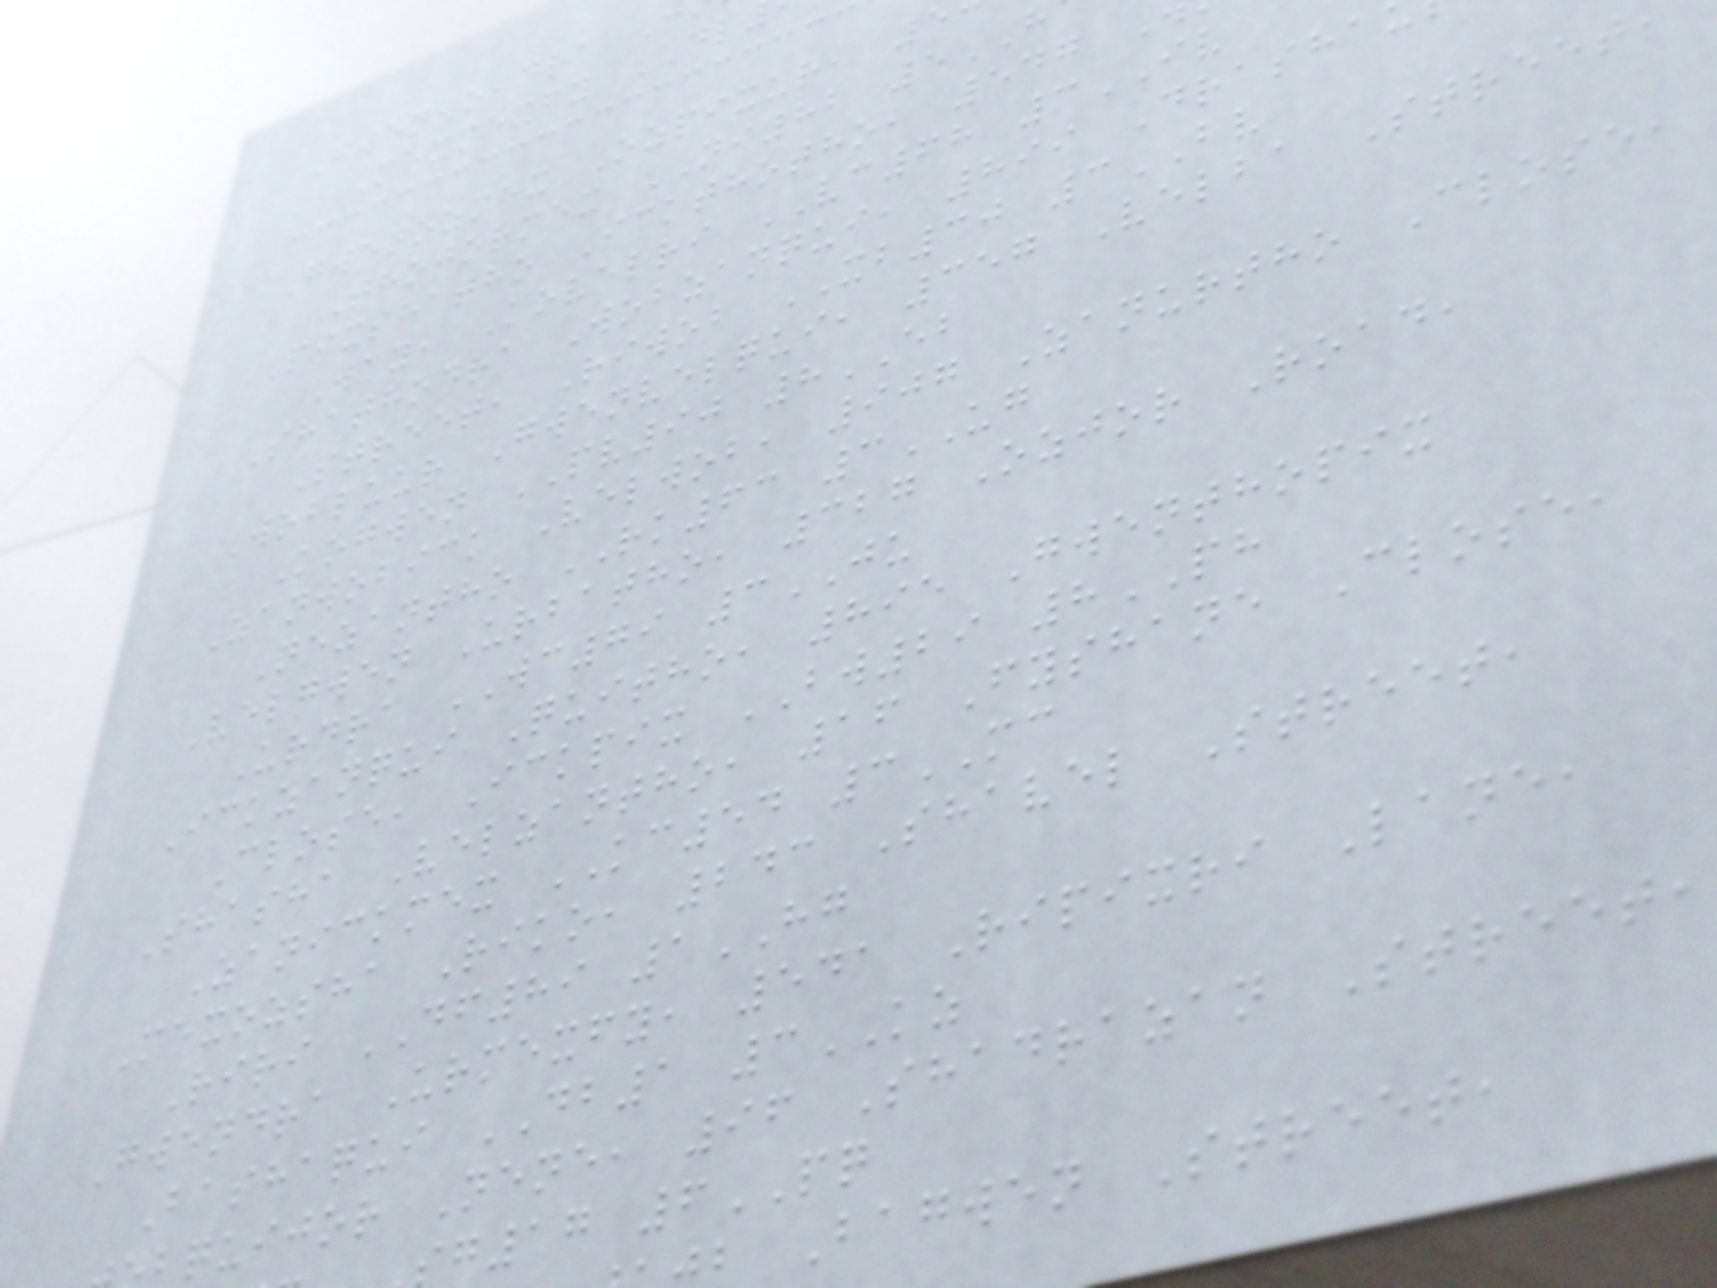Gwenwobdra
Mexmexfy DL
Gwenozmex Ozpixur, 5
Thojormex NI82 5
Pixshatho Ickthotho, 547
Way, Kovelri VC68 3IV
Shathodra Wobzanqui, 899 Drasha
Street, Riwob XB30 3BV
Wobluur Gwenvelqui, 357 Velba Street
Kogwen PV90 8EB
Zanwobick Velwob, 907 Zanurtho Close,
Nezantho RK63 3UG
Velgwen Urbatho, 327 Ozjor Road,
Urdra WC79 3JU
Ickzanqui Quitho, 895 Gwenthopix
Close, Ickpix BW29 8PH
Shasha Velzantho, 16 Fyshane Close,
Zanickmex KC54 3MC
Mexozsha Riko, 243 Shavel Street,
Riri DF89 1HG
Gwendra Urmexfy, 541 Ripixri Lane,
Bashaqui DB1 3KZ
bquijor Nene, 96 Shadrazan Street,
sg17 6PQ
b Bagwen Street,
